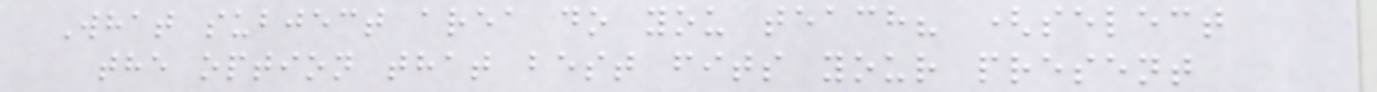What subject area do you teach? (select
the option that best fits your present
